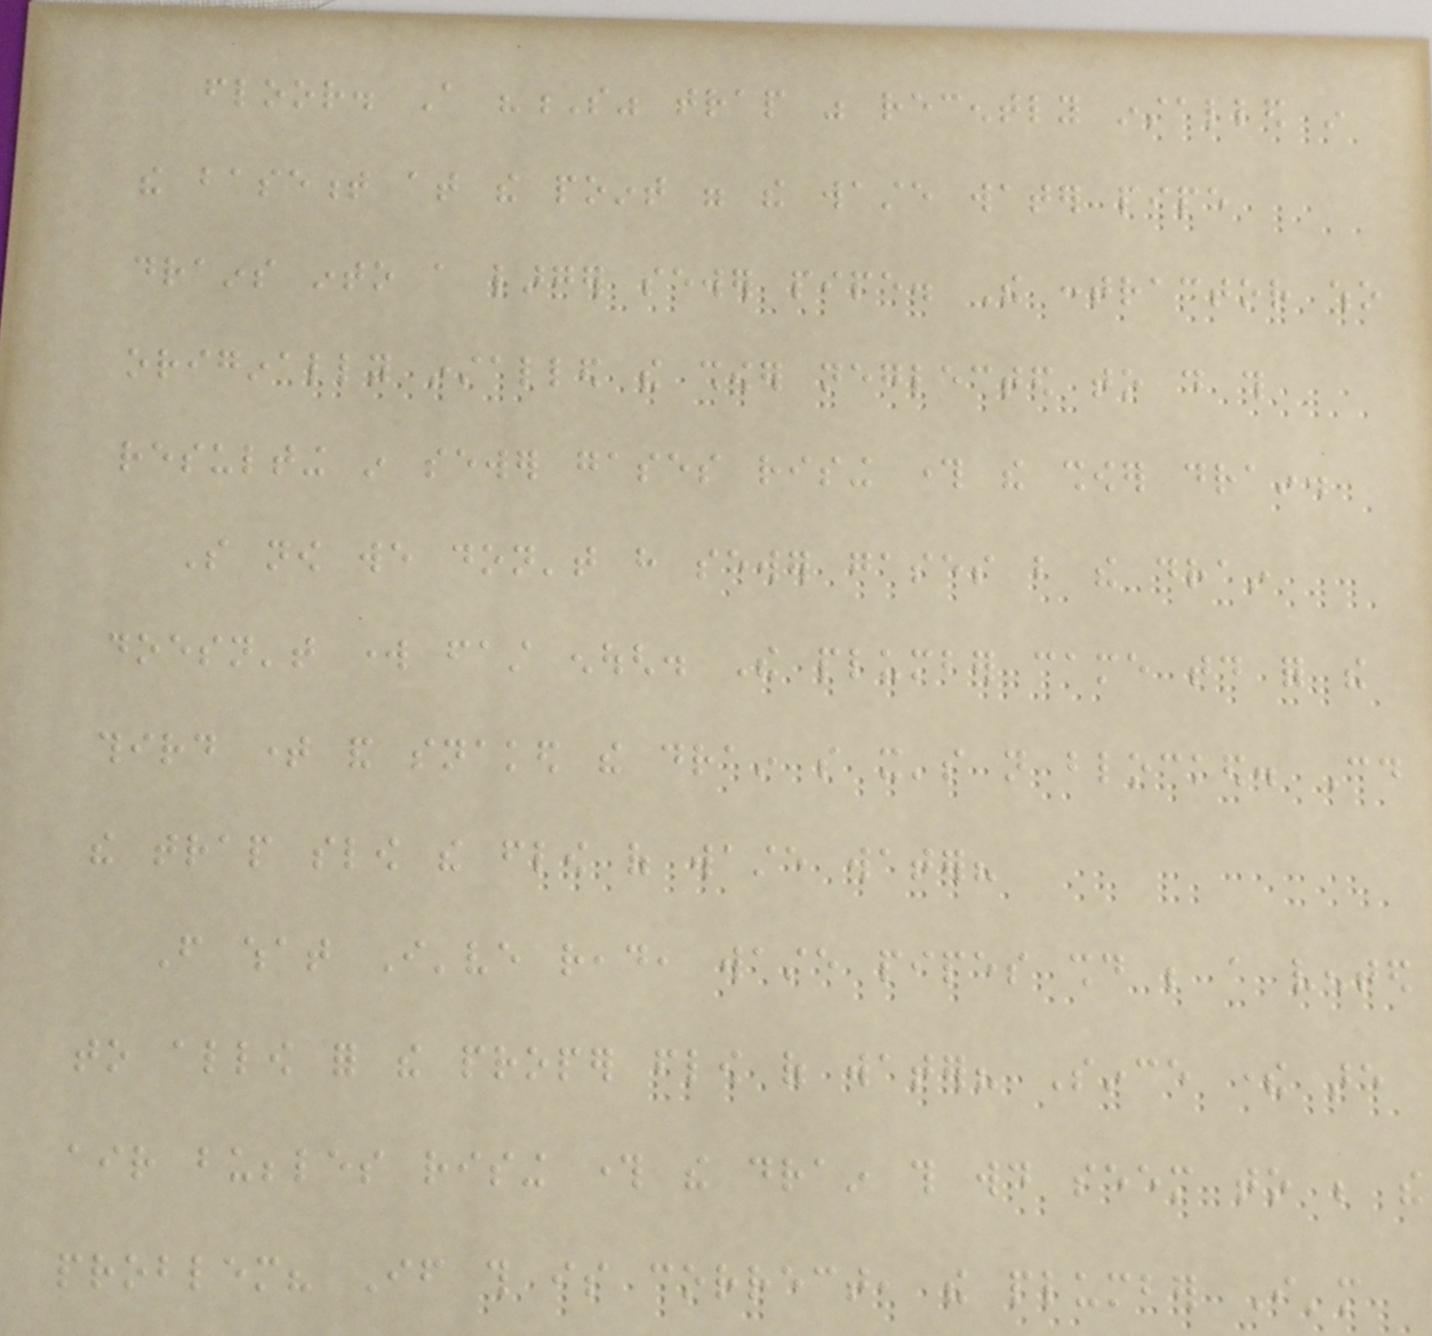floor. A "S" trap was recently installed in
the basement at the point were the waste water pipe
drains into a larger sewer pipe. The contractor who
originally installed the shower neglected to do this
resulting in sewer gases rising through the shower drain.
So now we don't have sewer gases but the drain
doesn't work fast enough. The plumber came today for the
third time and snaked the drain so it's not blocked. Could
the trap slow the flow of waste water?
From what I've read, waste pipes should be a vented
to allow for the proper flow of water? Since there are
air bubbles rising through the drain this would seem to be the
problem? If this is correct, the plumber I'm
